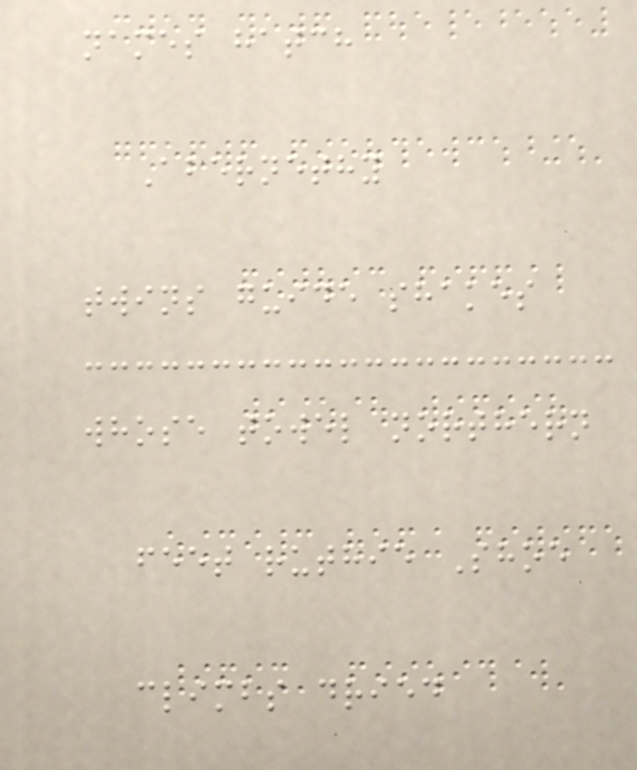names hatch
Abernethy
twins guide shakes
whose towel northern
feet ruthie Shoe
climbs dried
